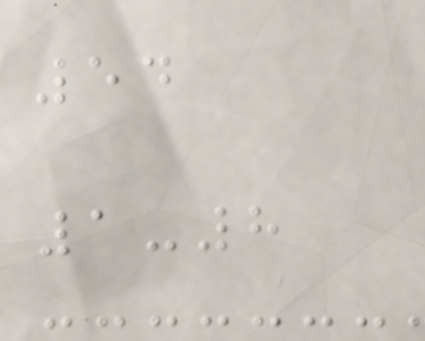54
1-8
